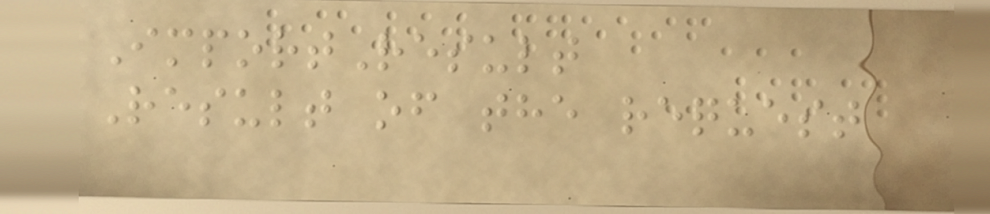ImportResult
Result of the request
